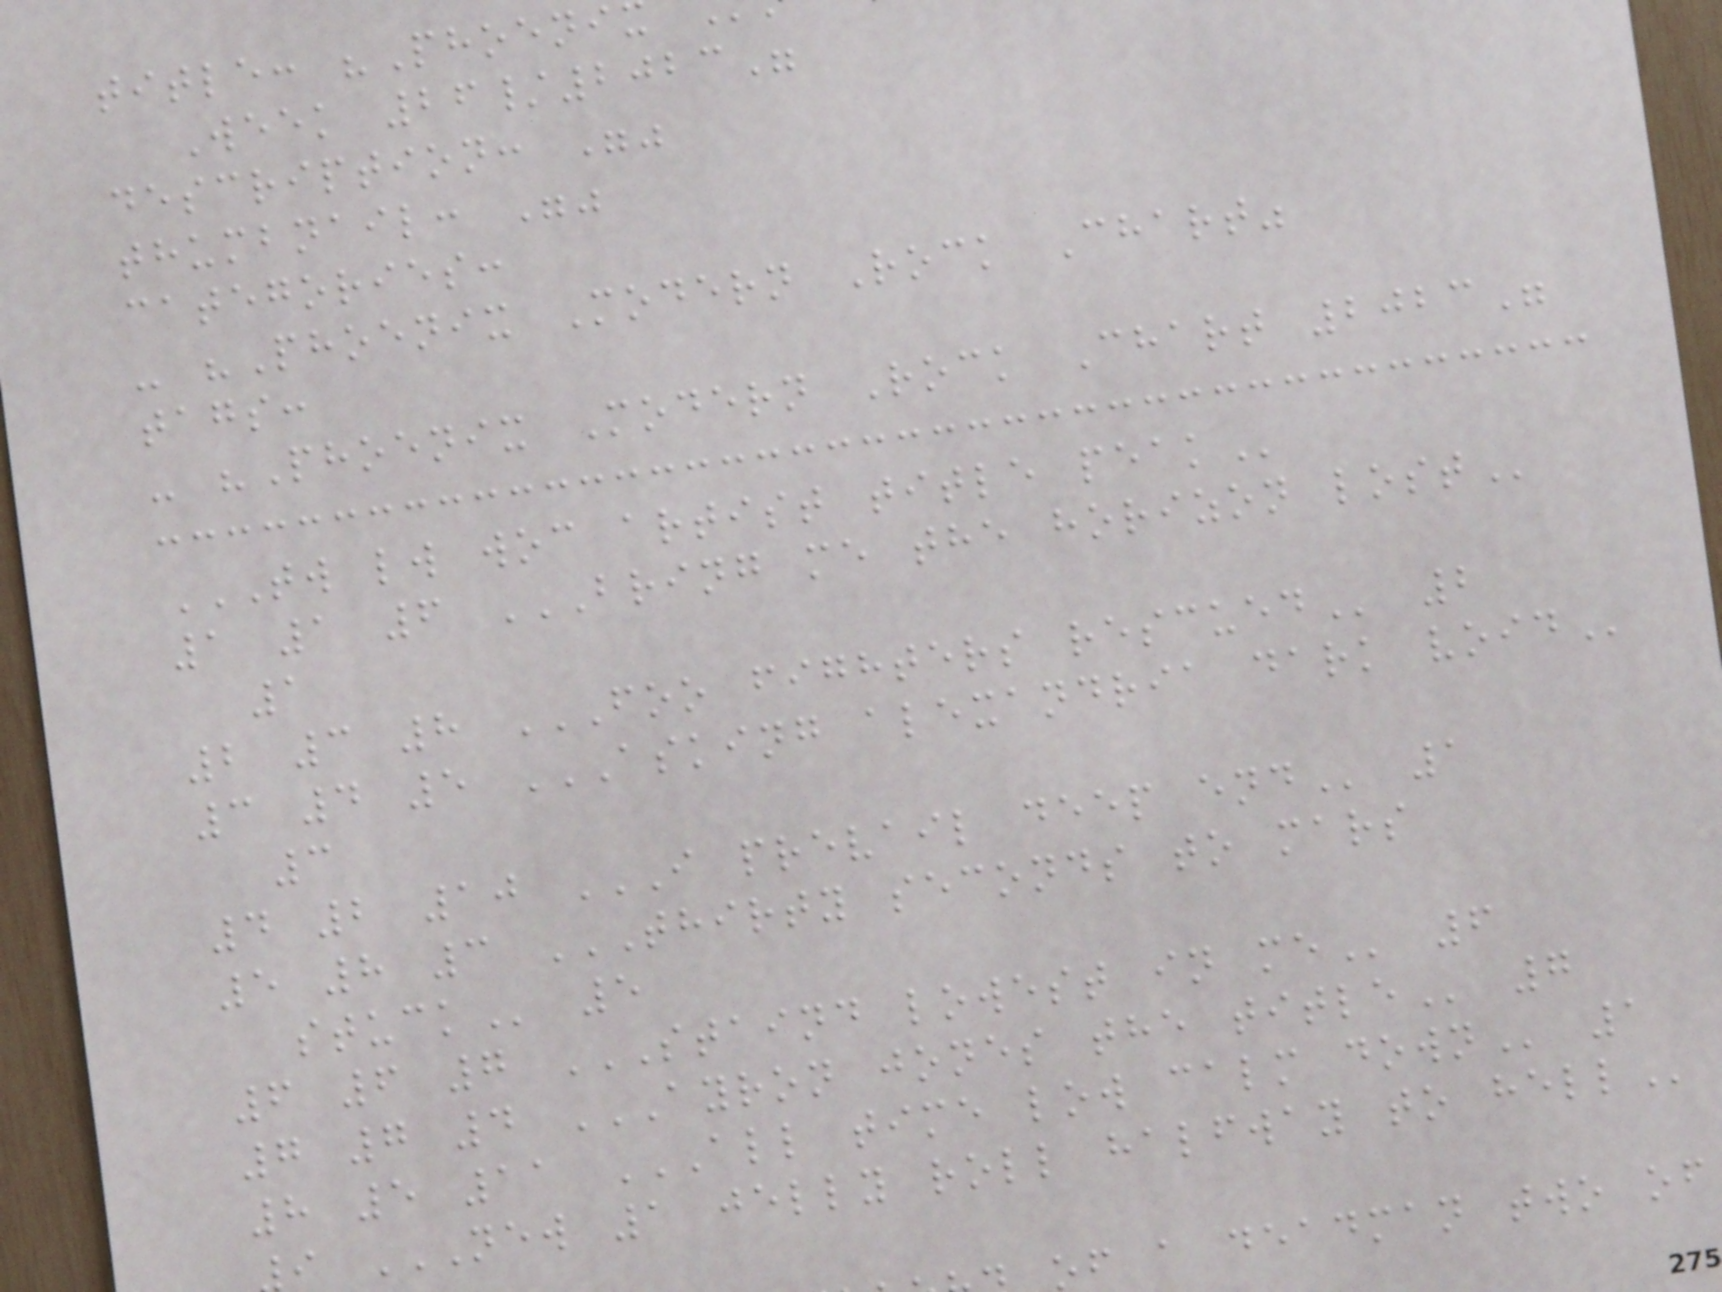title: "Phoeni
Week 26/2023"
description: ""
thumbnail: ""
categories:
- "Phoenix Modern Rock Chart"
tags:
- "Phoenix Modern Rock Chart 2023"
TW LW WOC ARTIST TITLE PEAK
1 1 6 BRING ME THE HORIZON LOST
1
2 3 8 FOO FIGHTERS RESCUED 2
3 4 5 ASKING ALEXANDRIA DARK VOID
3
4 2 10 I PREVAIL DEEP END 1
5 8 3 THIRTY SECONDS TO MARS
6 6 7 STAIND LOWEST IN ME 6
7 7 4 AYRON JONES THE TITLE 7
8 5 11 ALL TIME LOW CALM DOWN 1
i NEW 1 JELLY ROLL HALFWAY TO HELL
f a deadman two of
